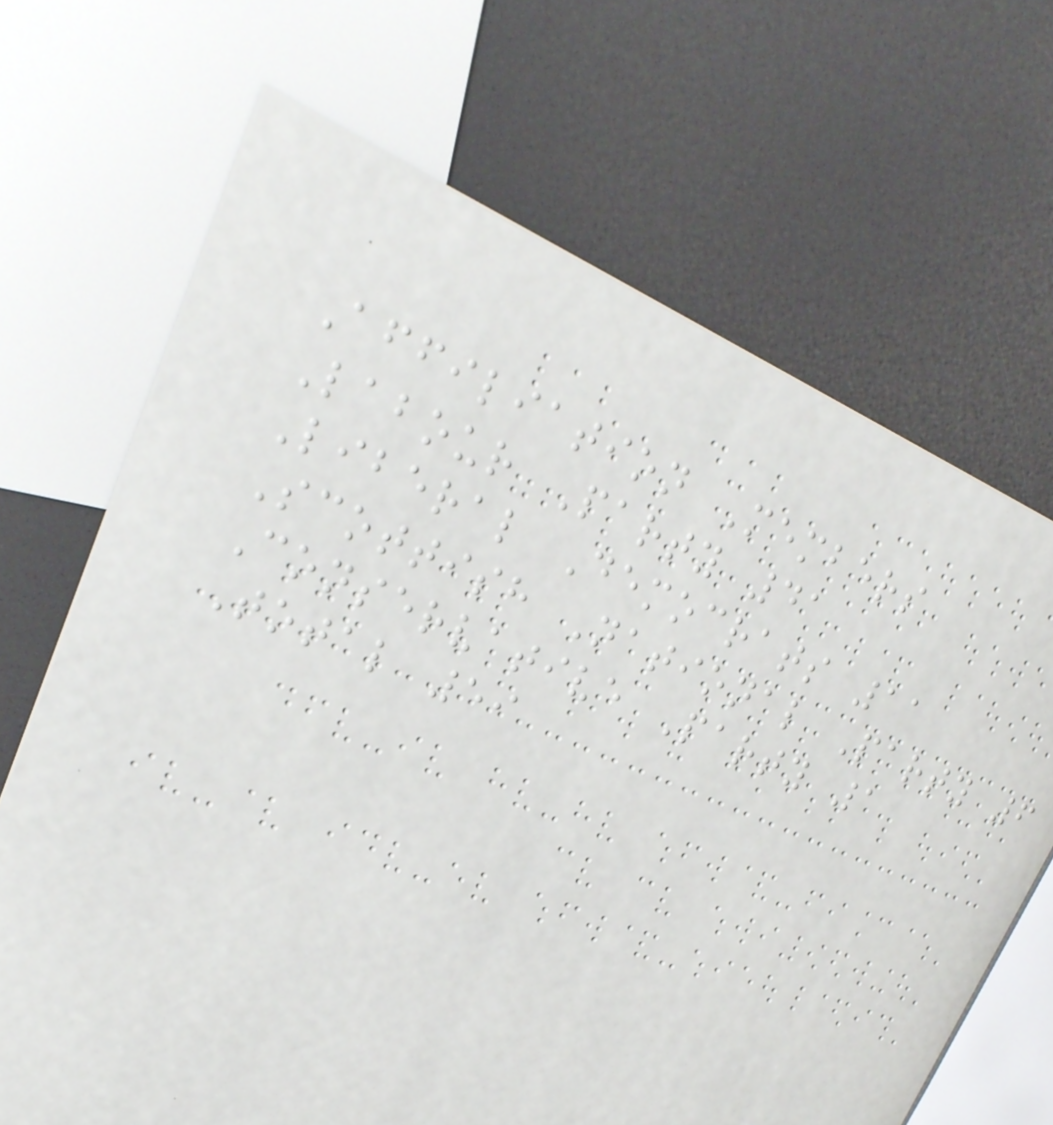Affiliation Members
Labour Party 41
Liberal Democrats 11
Scottish National Party 6
Conservative Party 1
Total 59
